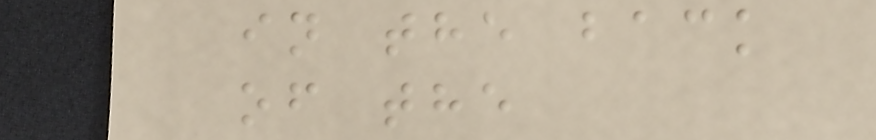in the back
of the
